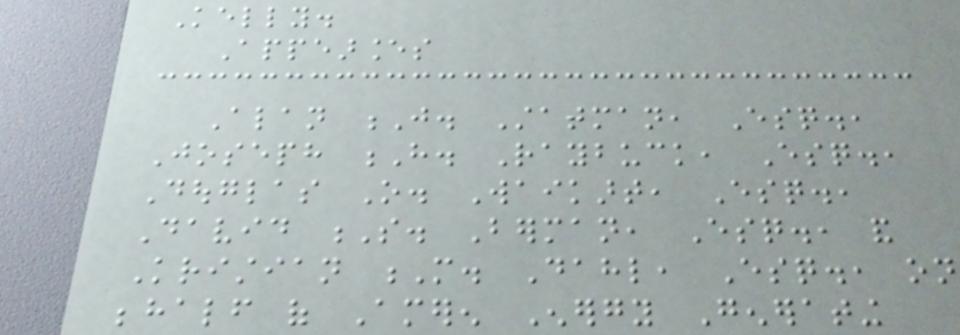Kelly.
Appearances
Alan J. Statman, Esq.,
Joseph H. Raybuck, Esq.,
Douglas O. Waikart, Esq.,
David S. Berman, Esq., and
Kristian M. Dahl, Esq., on
behalf of Ameren Energy Generating
